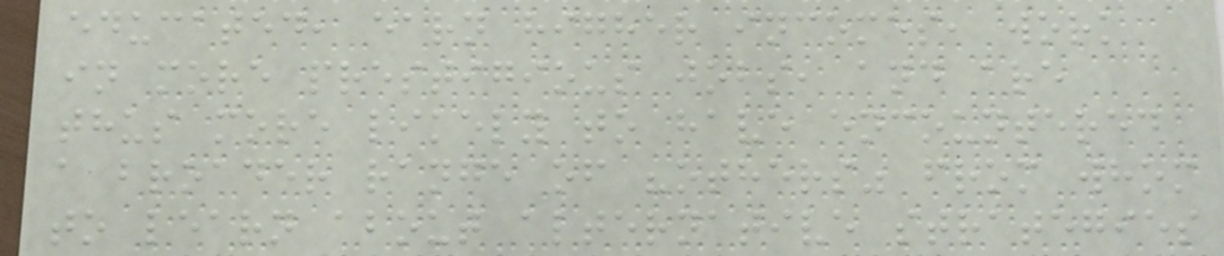educated, earn higher incomes, work
in more prestigious jobs, and are
thus more likely to have encountered
a broader range of "others" from whom
to learn about alternative strategies
